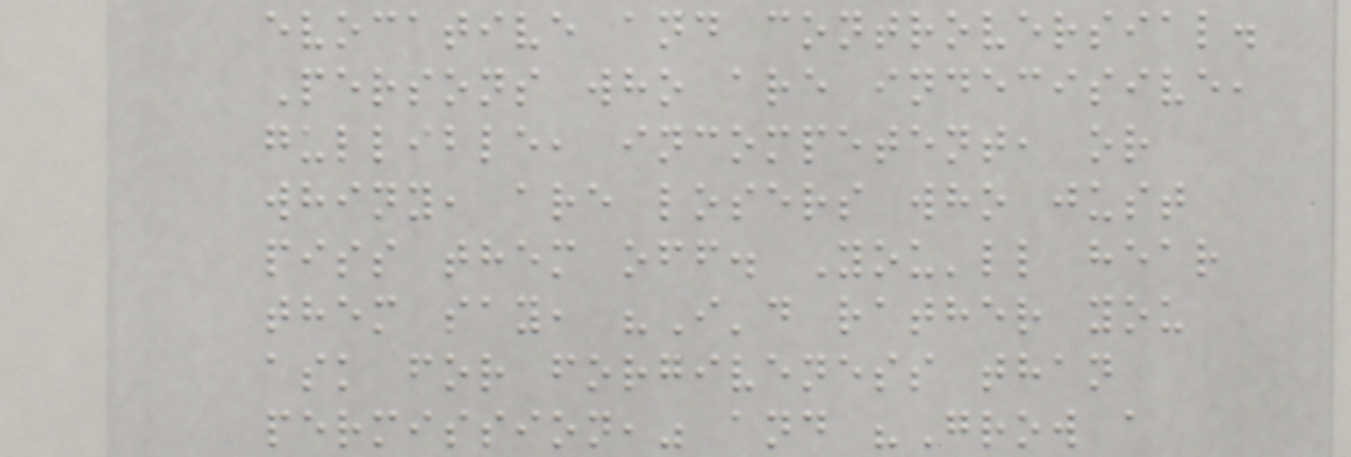evocative and controversial.
Persons who are indecisive,
gullible, incompetent, or
whiny, are losers who just
piss them off. You'll hear
them say, "I'd rather you
ask for forgiveness than
permission," and "Grow a
